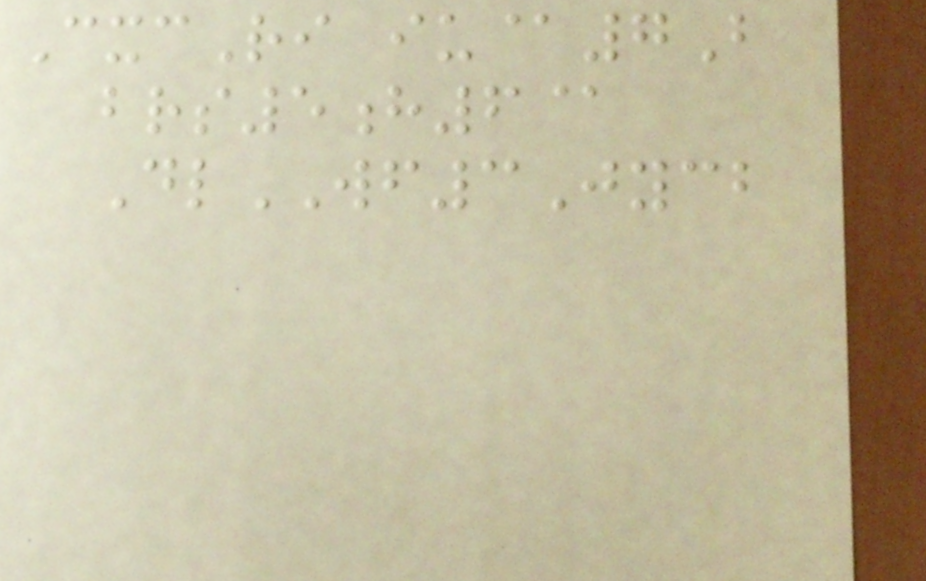CxcRi iu@7B
brs5h6@
DlWF3Jycb
